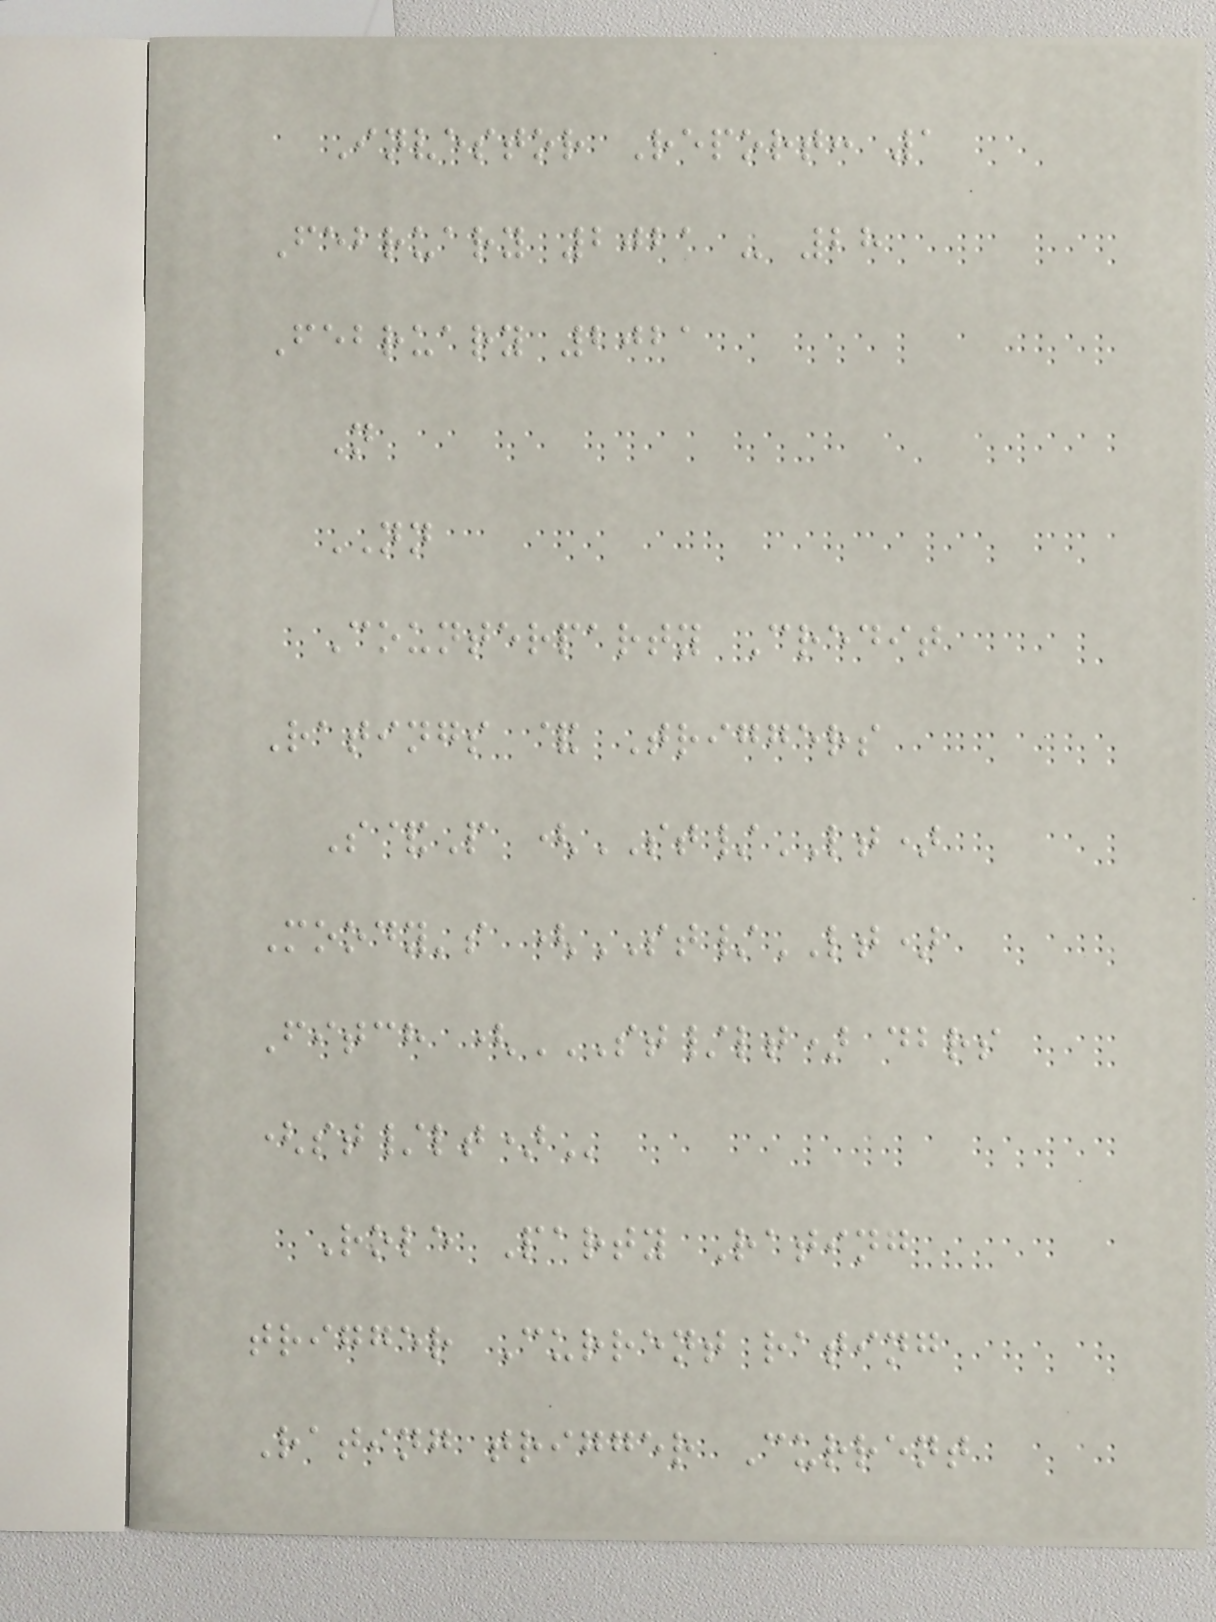Investor Report: 1
February 2021 - 28
February 2021
N
NN
Counterparty Credit
Ratings & Triggers
S&P (ST/LT)
Moody's (ST/LT)
Fitch (ST/LT) DBRS
(ST/LT)
Role Party Rating
trigger Current rating
Rating trigger Current
